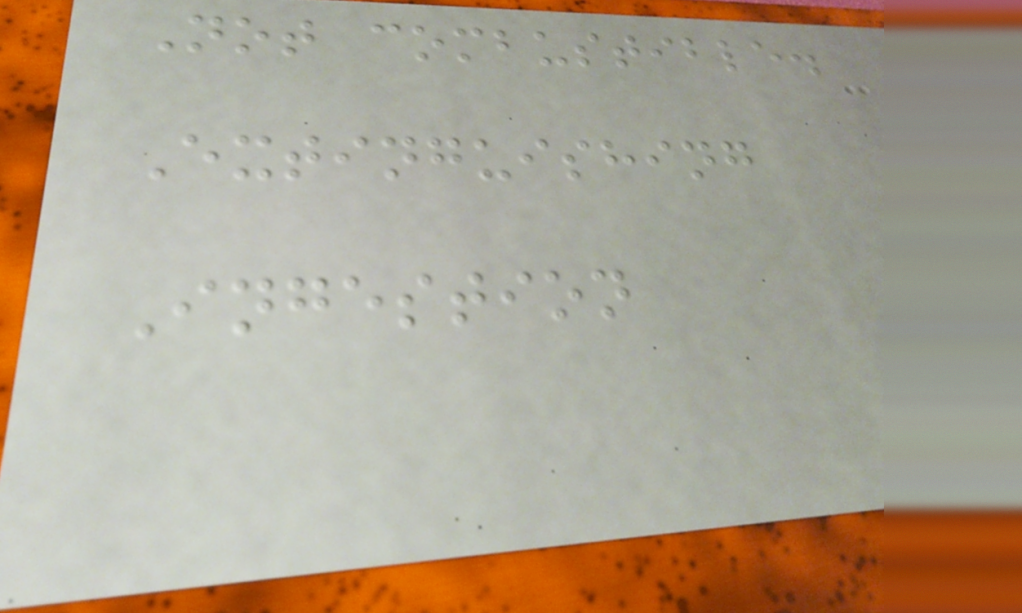Not combustible.
Extinguishing
Ingestion
